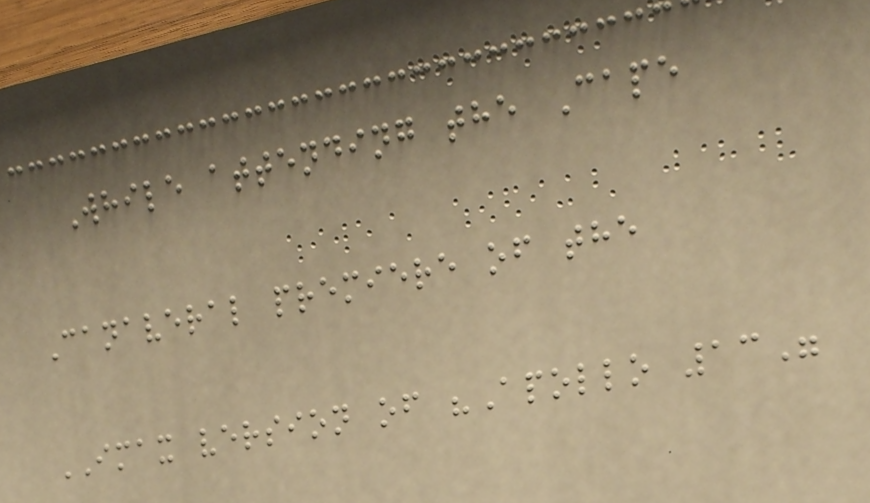While attending the Cape
Canaveral premiere of the
IMAX version of "Apollo 13"
